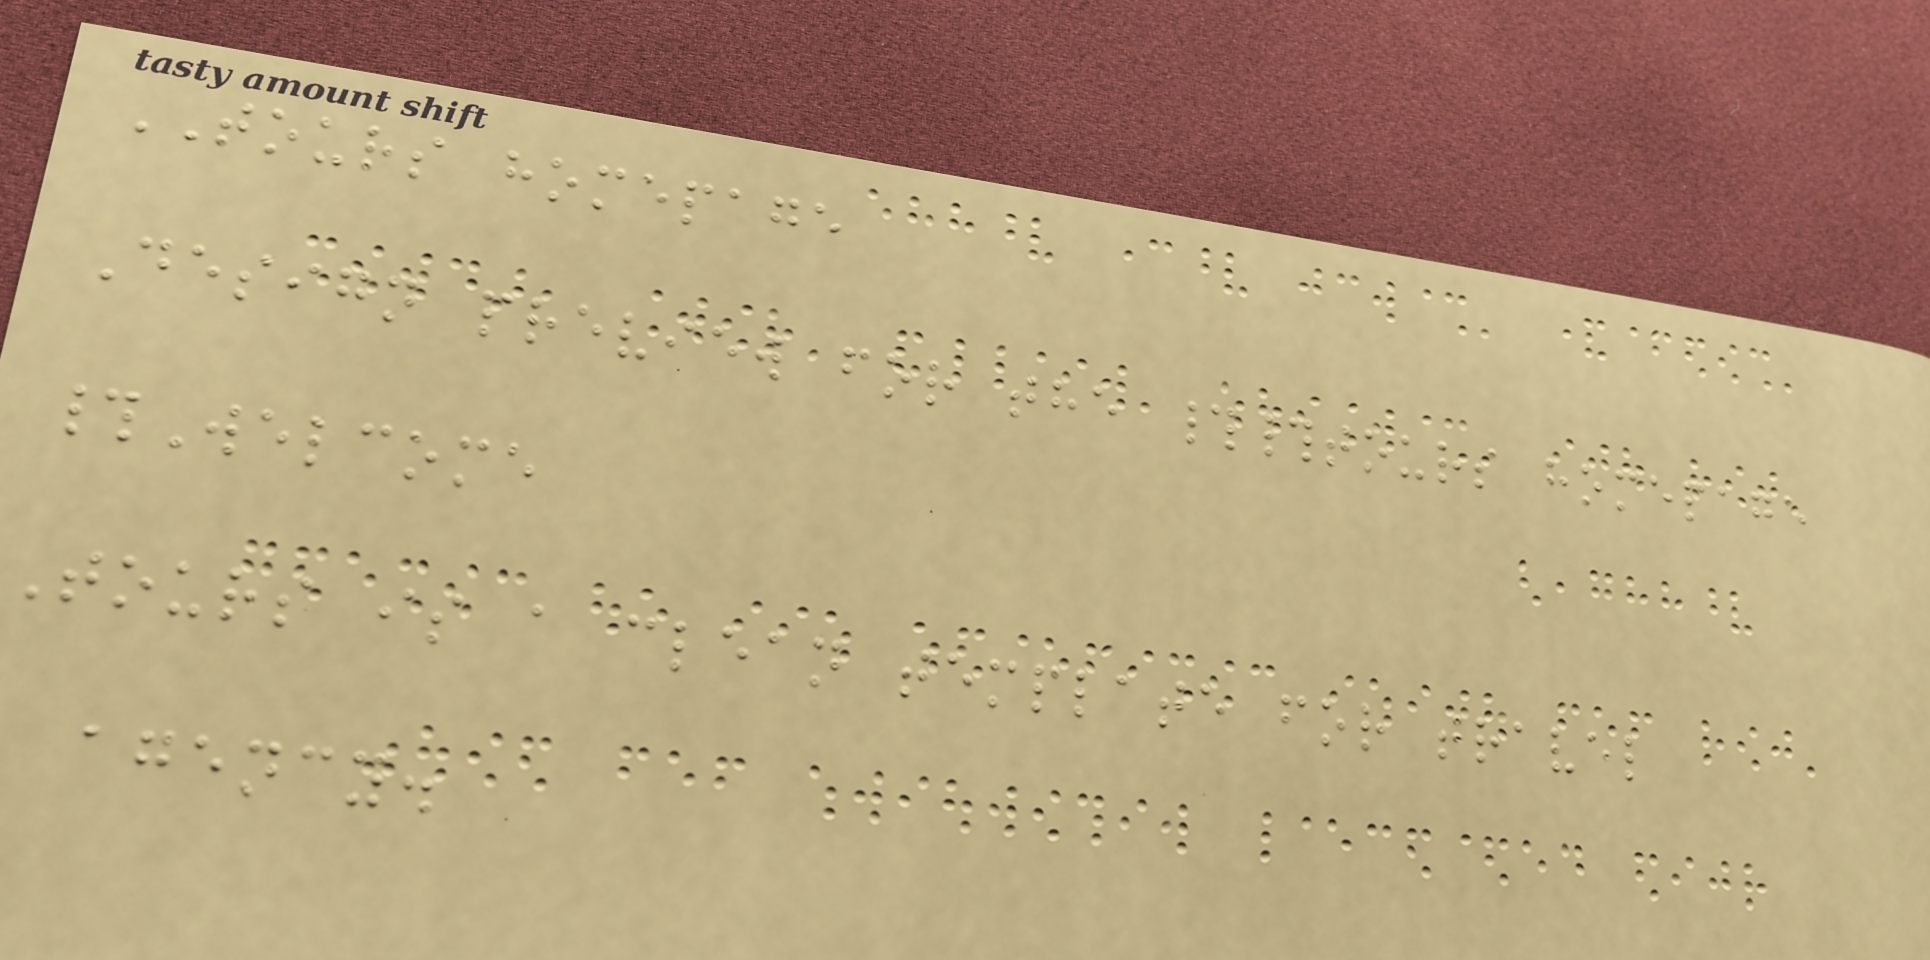TOURS homepage
Design preview for the ##tours homepage
#Welcome
Tours is a clean template for travel
agency.
